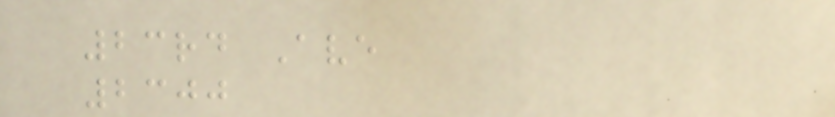23rd Ave
2300
